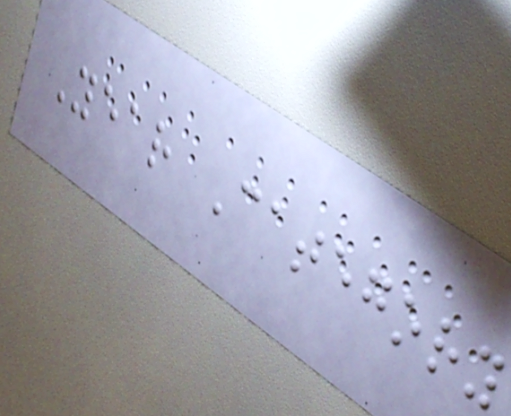Year Category
